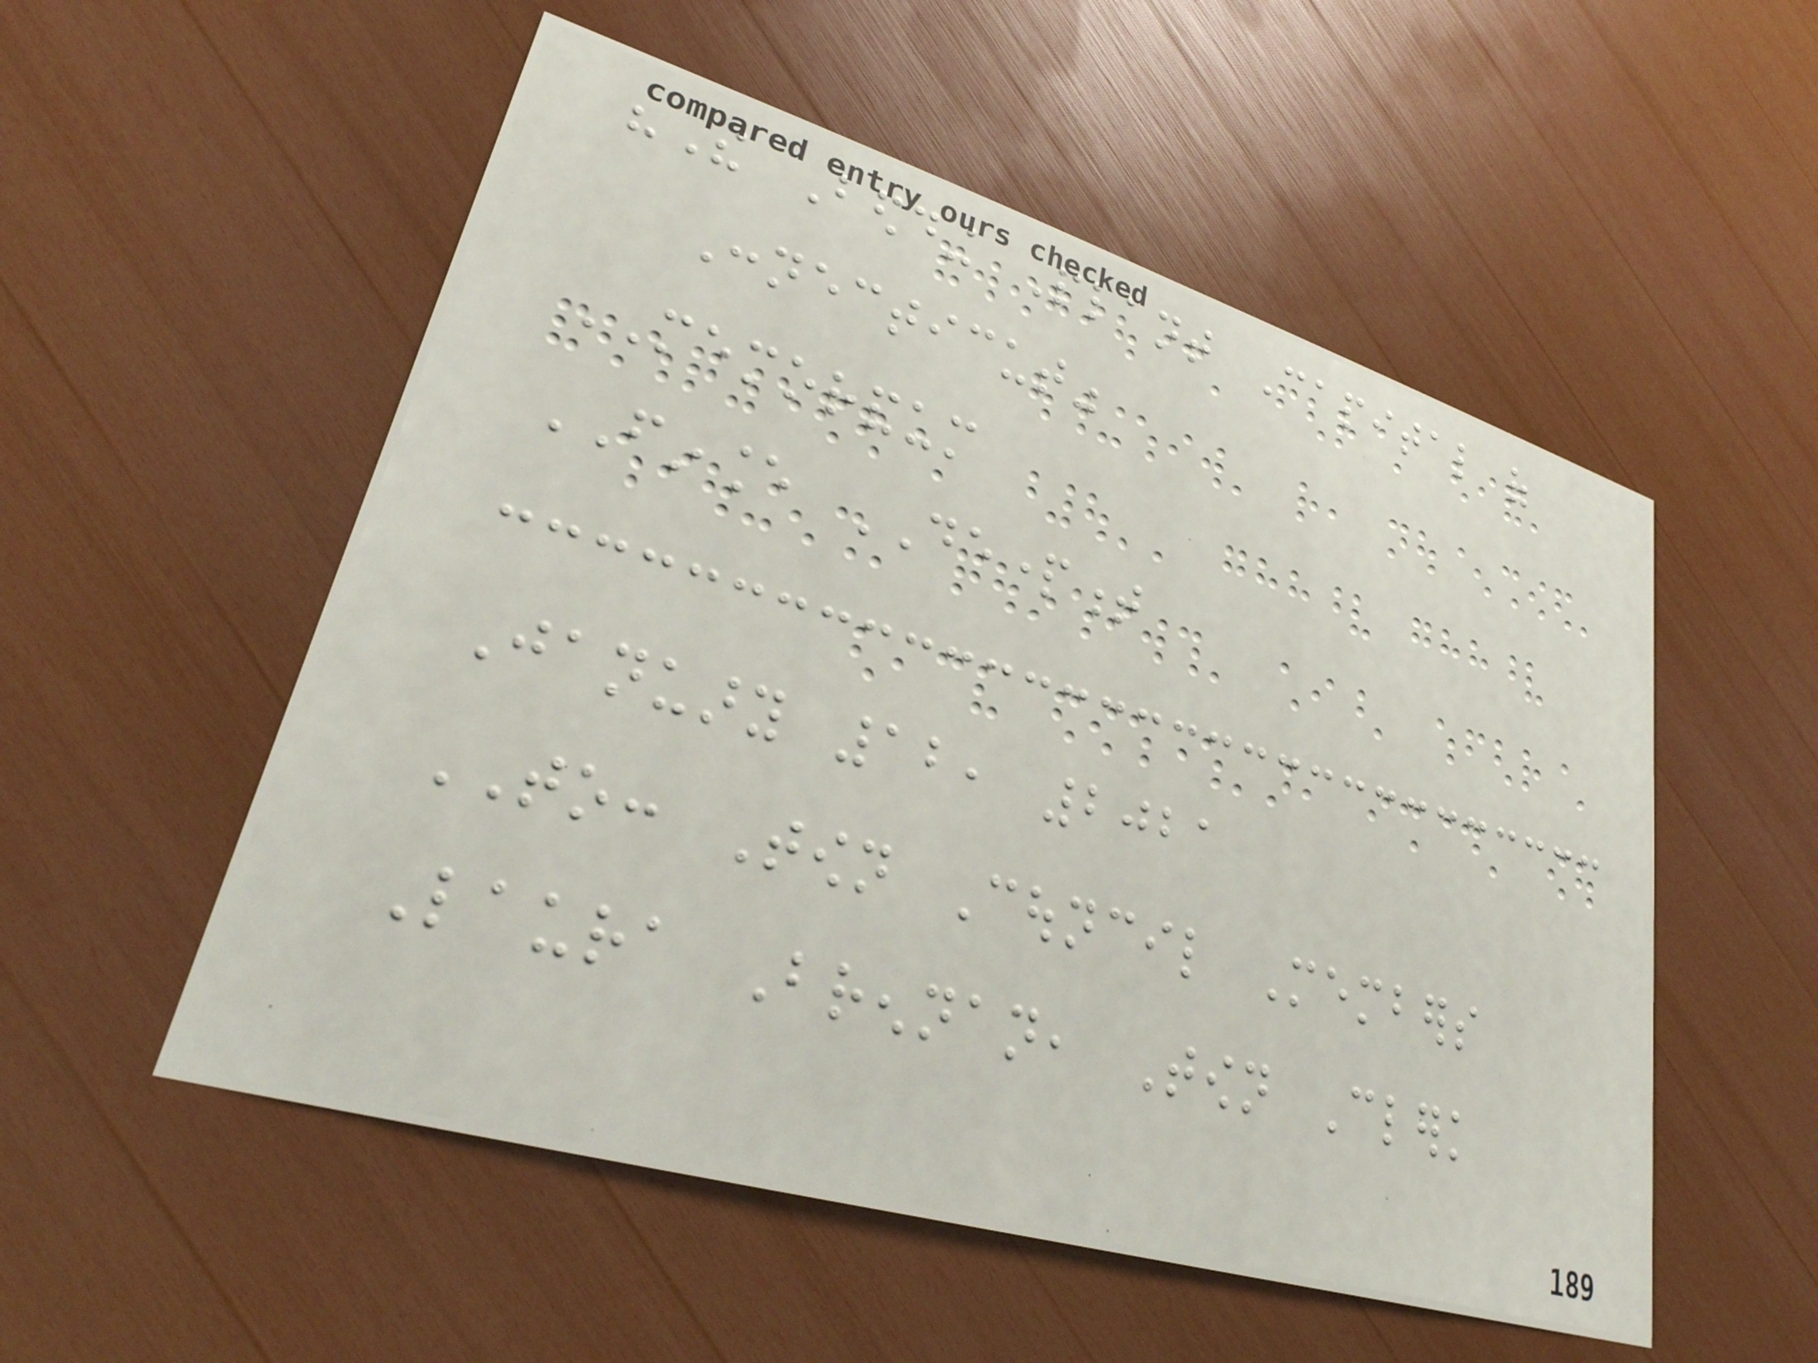"The Bedding Plant Capital of
Connecticut"
MEMORANDUM
FINANCE DEPARTMENT
January 12, 2021
TO: Town Council Members
Laura Brennan, Town Clerk
